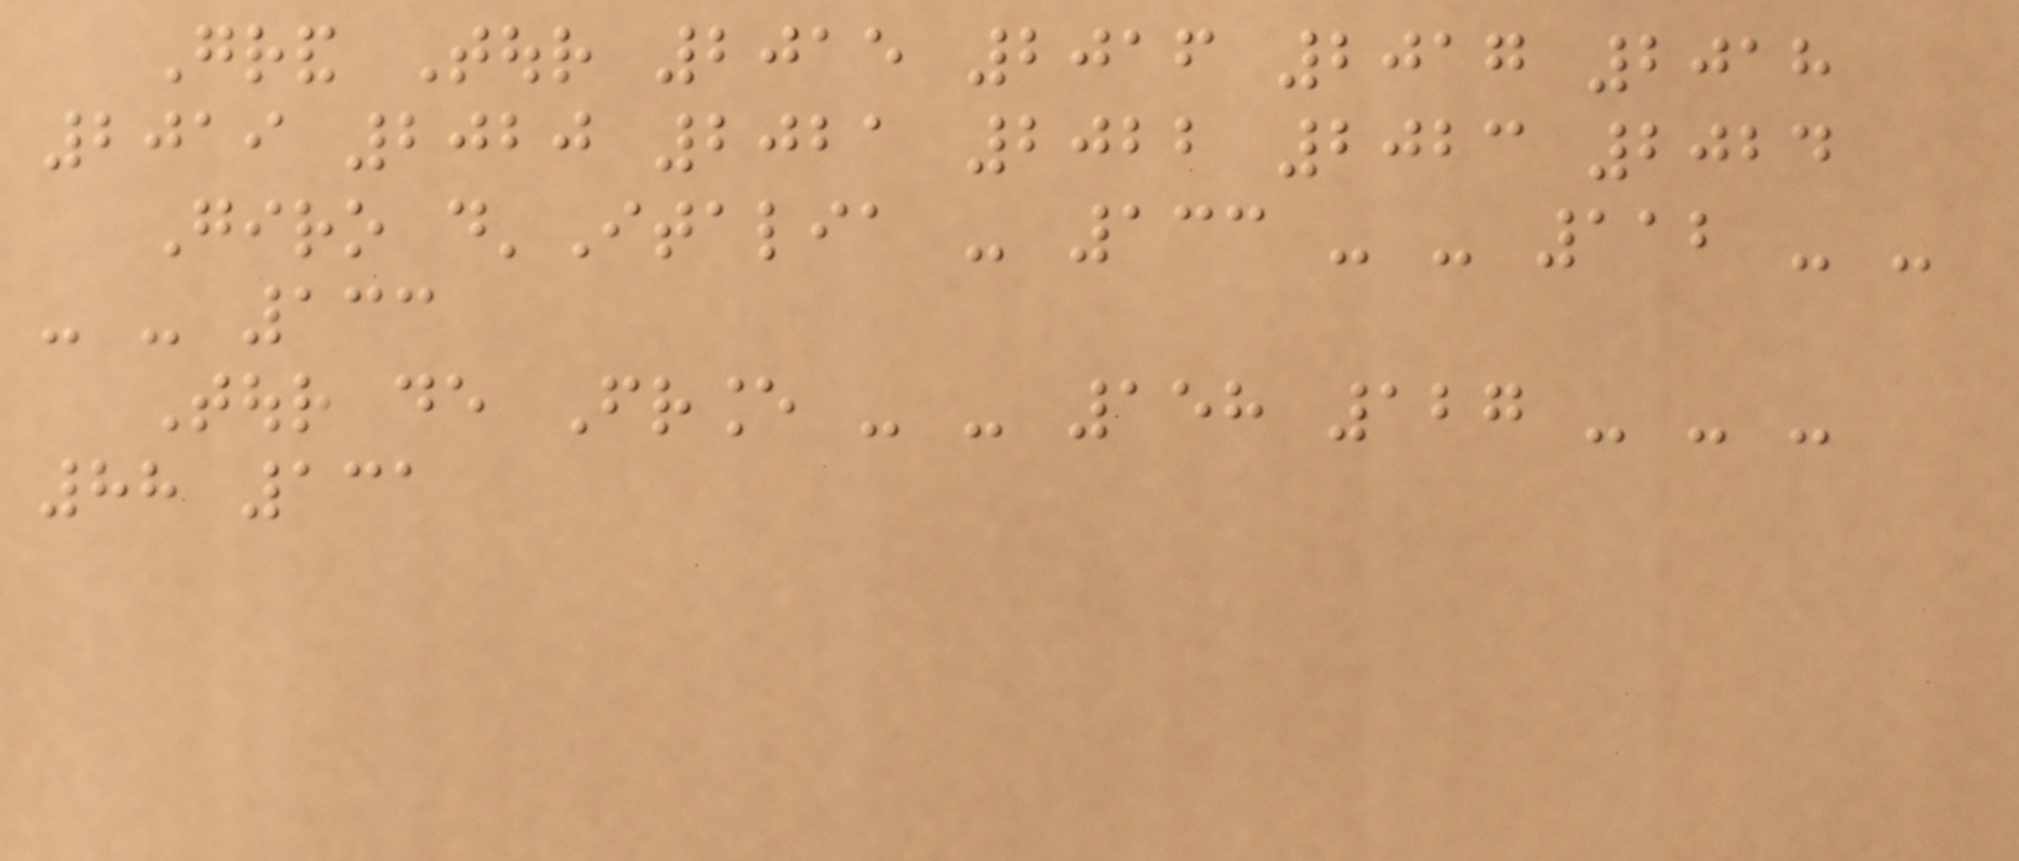Grand Tour 2015 2016 2017 2018
2019 2020 2021 2022 2023 2024
Giro d'Italia - 133 - - 112 - -
- - 133
Tour de France - - 158 127 - - -
88 131
